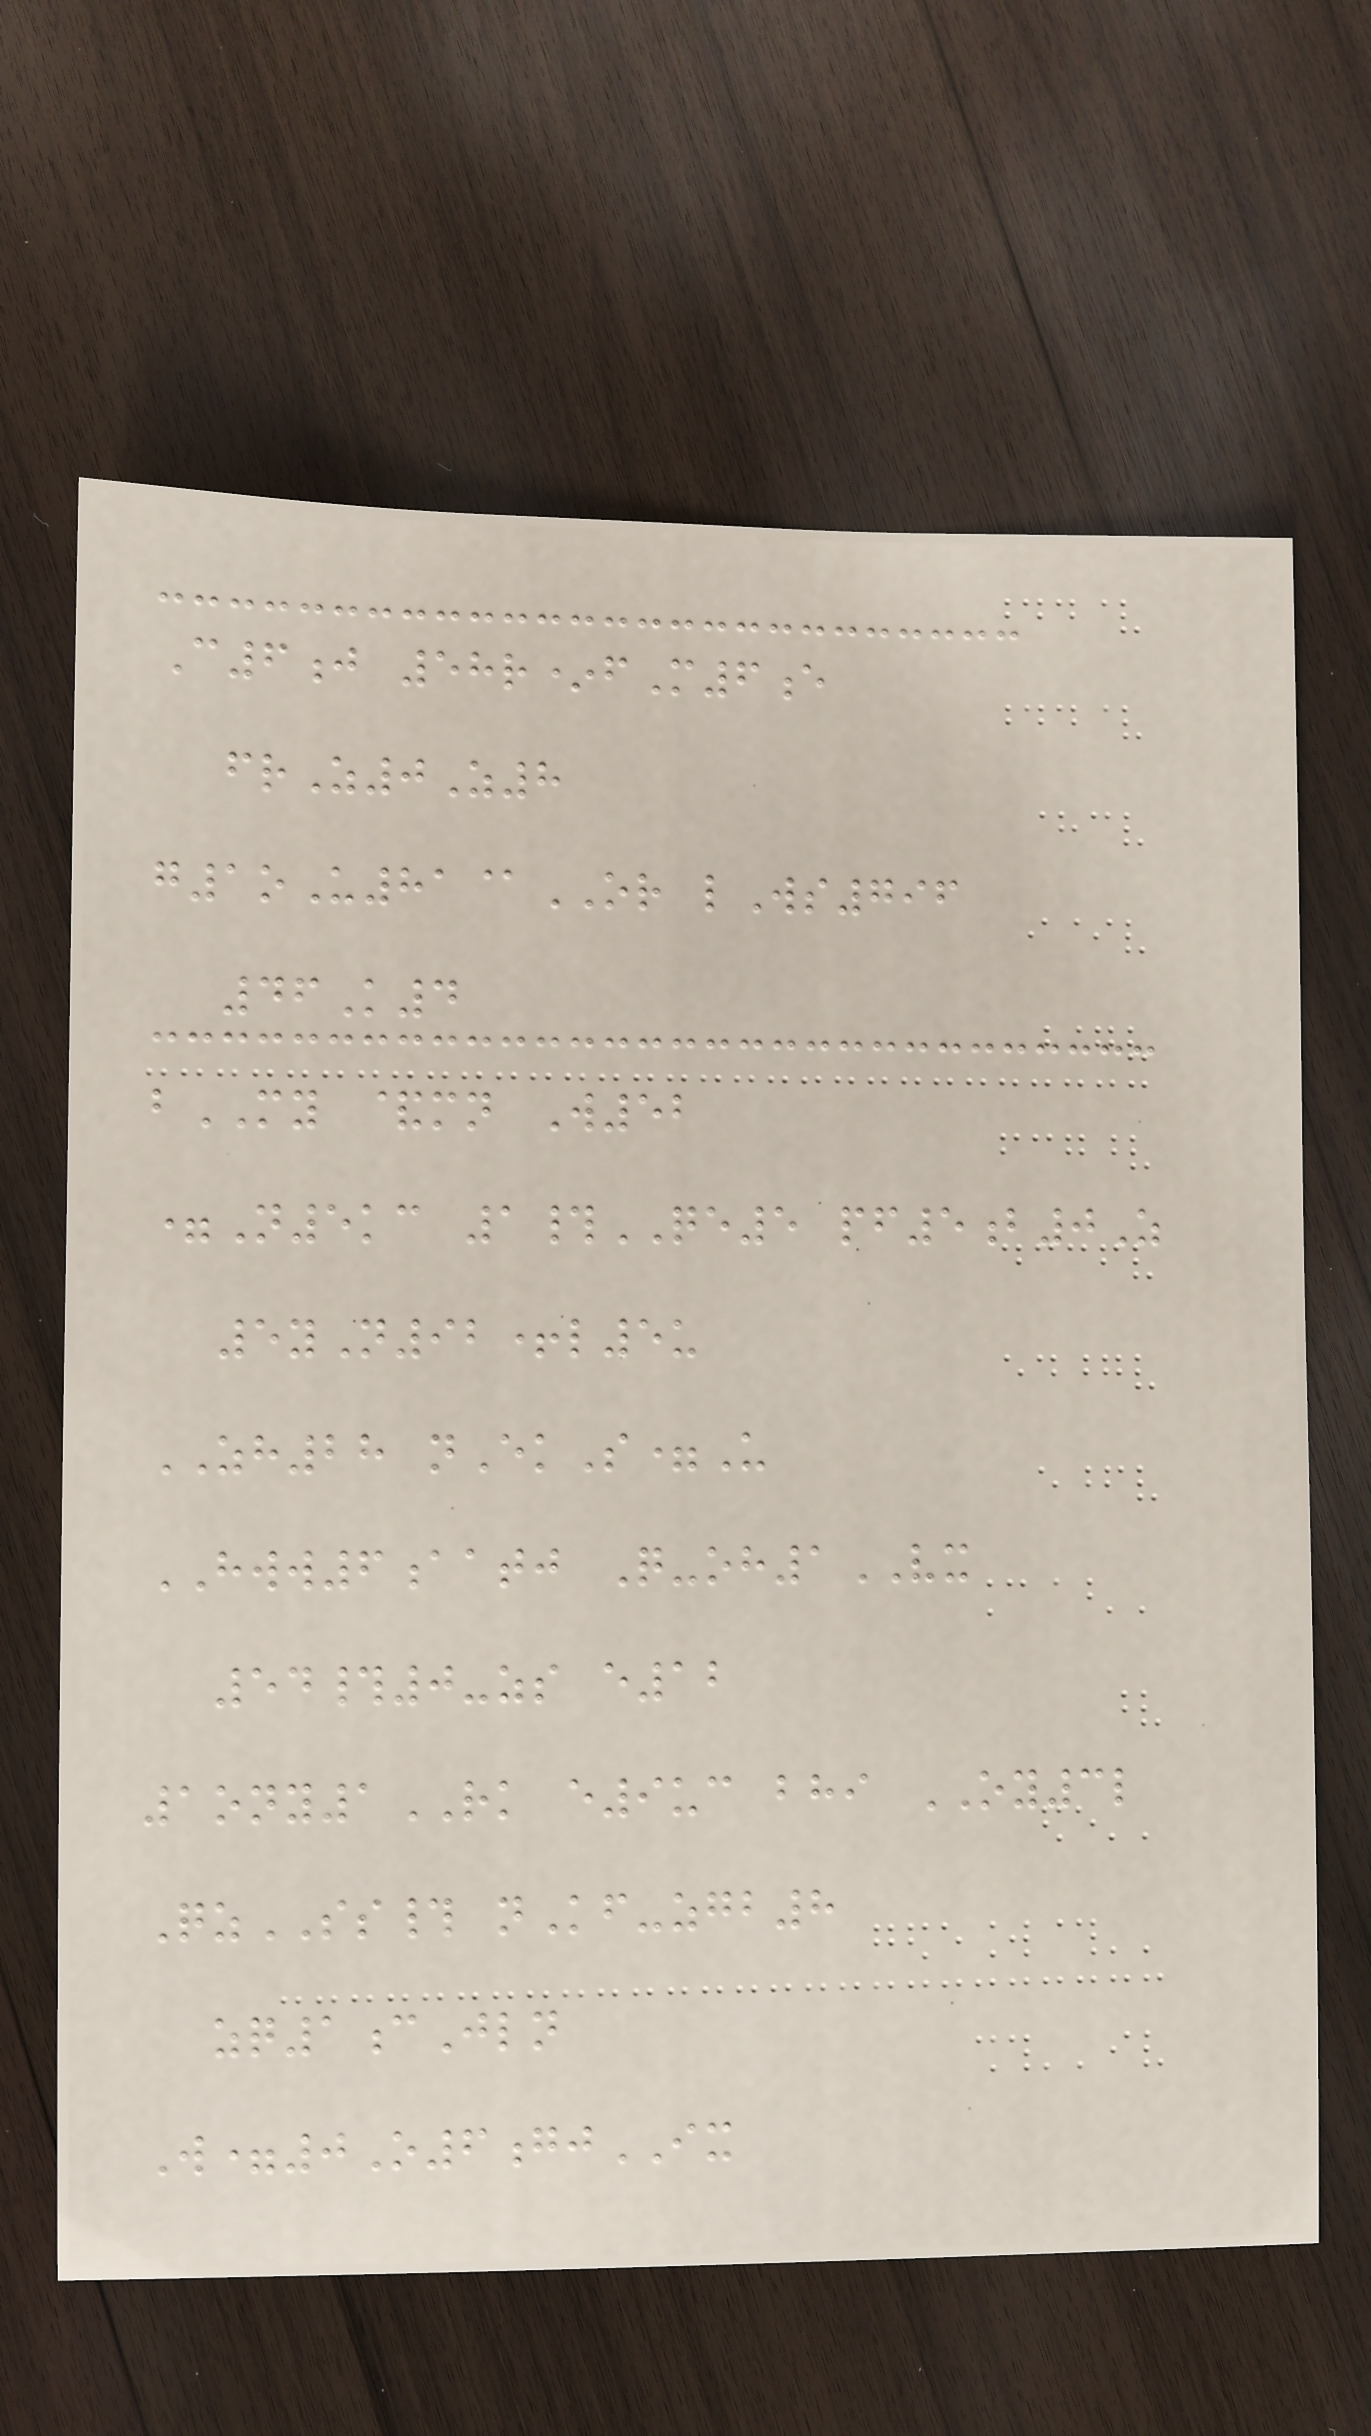C6j 58r*fM6e
frZ0Z8
g1oU81@OR lWs796
46K4
bMY &mn W52
=N5kc 1#QE5 pf5b0Z
5yN92+l5u
ZH28 nEkS=U
HWW6aatj Q-oh1VX
54#0-zs e12
1ony1RK e9uc bhi OY3l
QzSS# nKf-zgb8
zq1cJln
W=0O6gjIX
